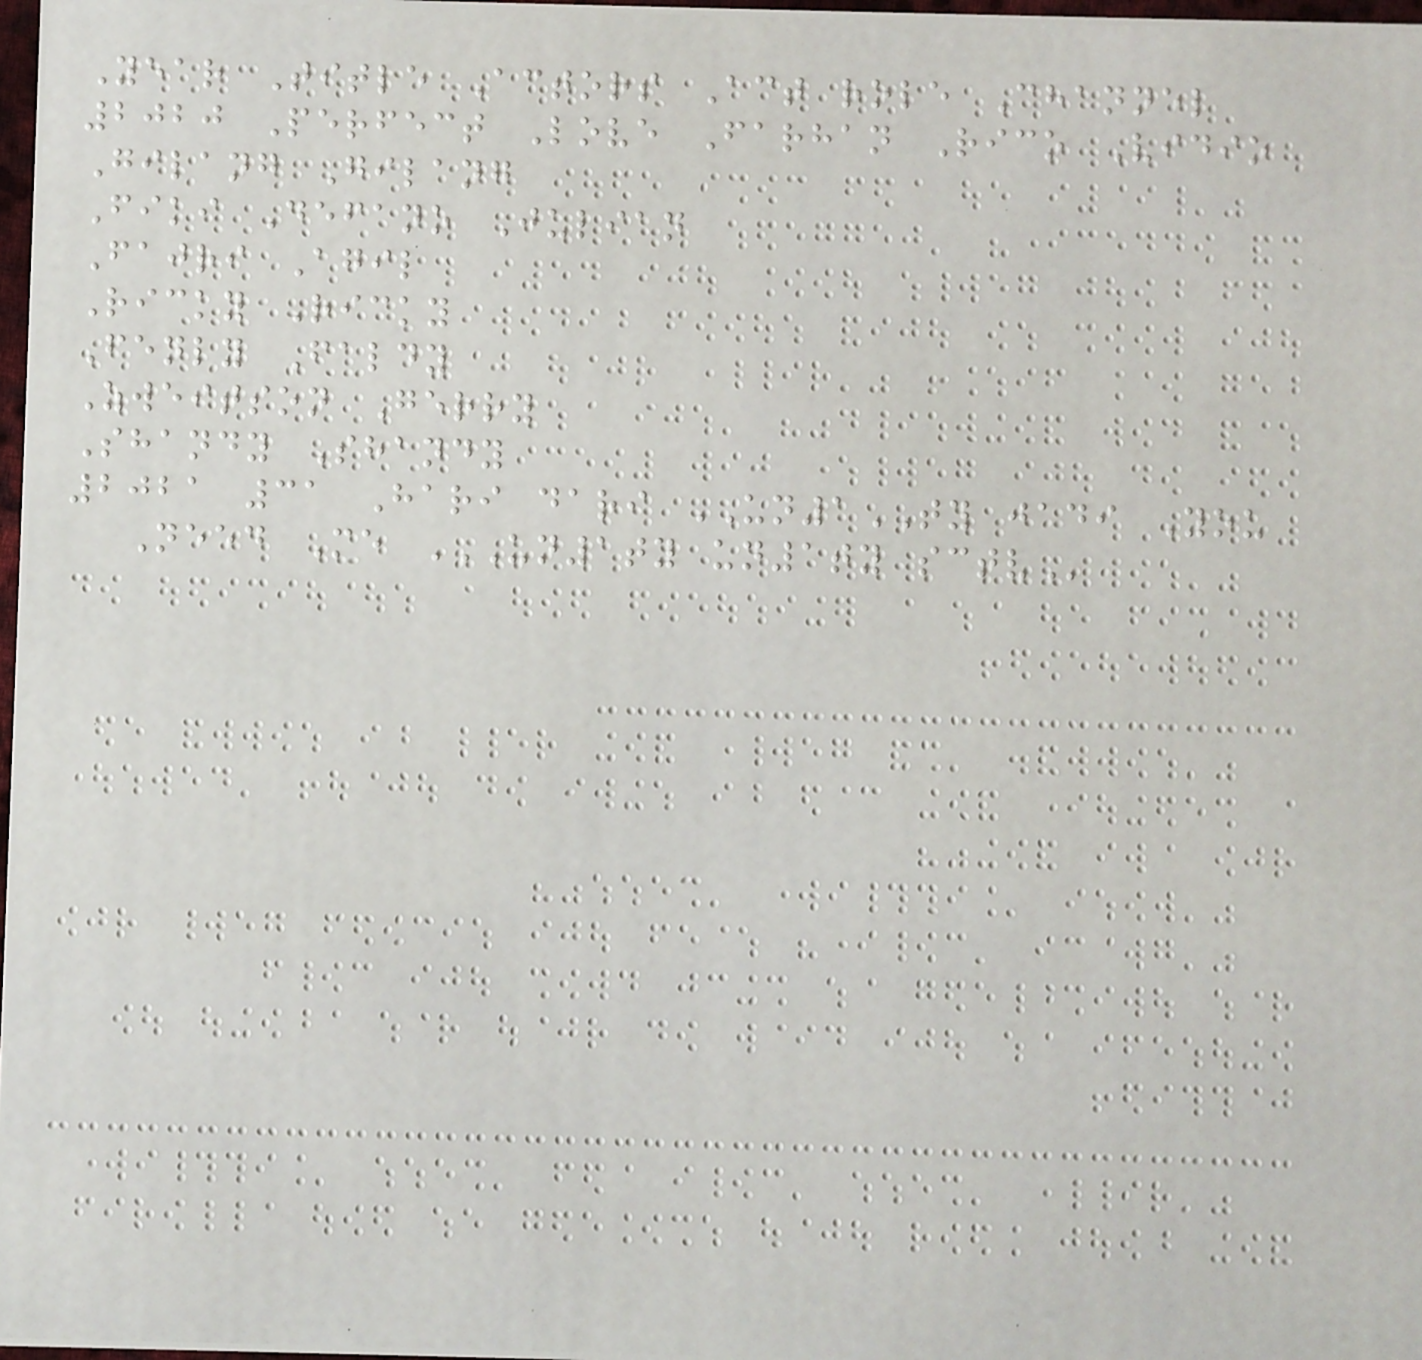Year Title Actors Act role Channel
2020 Perfect Love Farhan Rico Vidio
Gilang Gilang
Fiki Defano Julian
Fajri Agil
Ricky Ricky
Fenly Faldy
Zweitson Gerry
Shandy Shandy
2021 31 Hari dari UN1TY jadi You
Need Me UN1TY UN1TY SCTV
